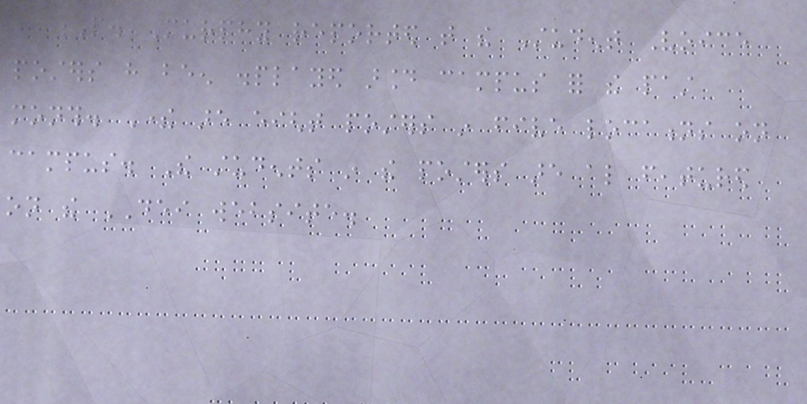P. Murphy reported that the Student Voice
posters have been displayed around campus for the past
month. There are eight posters in five locations on
campus. The students in the posters are also featured
on the DEI website.
